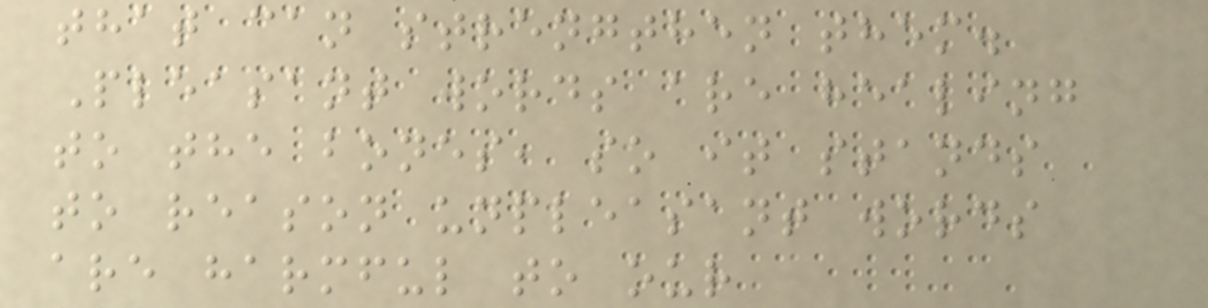that can strengthen them.
Pleasant words are healing
to the bones, so it stands
to reason unpleasant words
are harmful to our
